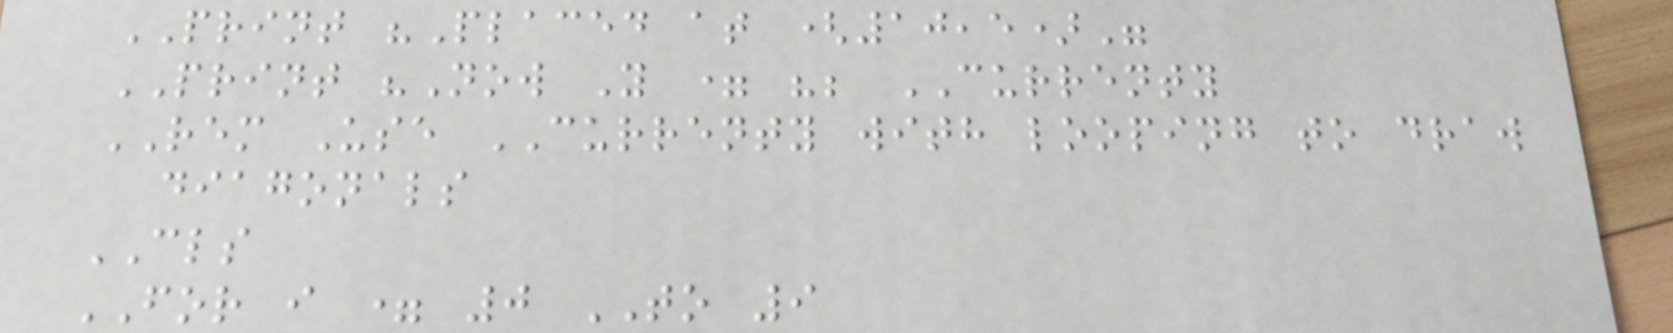PRINT "Placed at (10,5)"
PRINT "Now Y = "; CURRENTY
REM Use CURRENTY with looping to draw
diagonals
CLS
FOR i = 0 TO 9
